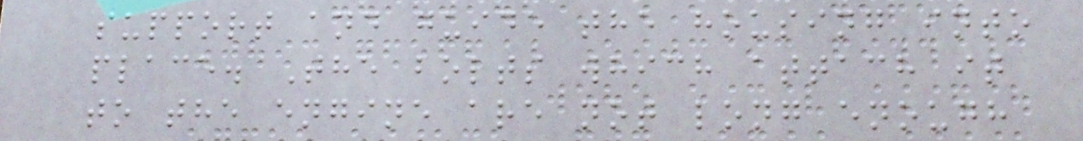support and guide the housing into
place. The bolts which attach it
to the engine are not long enough
